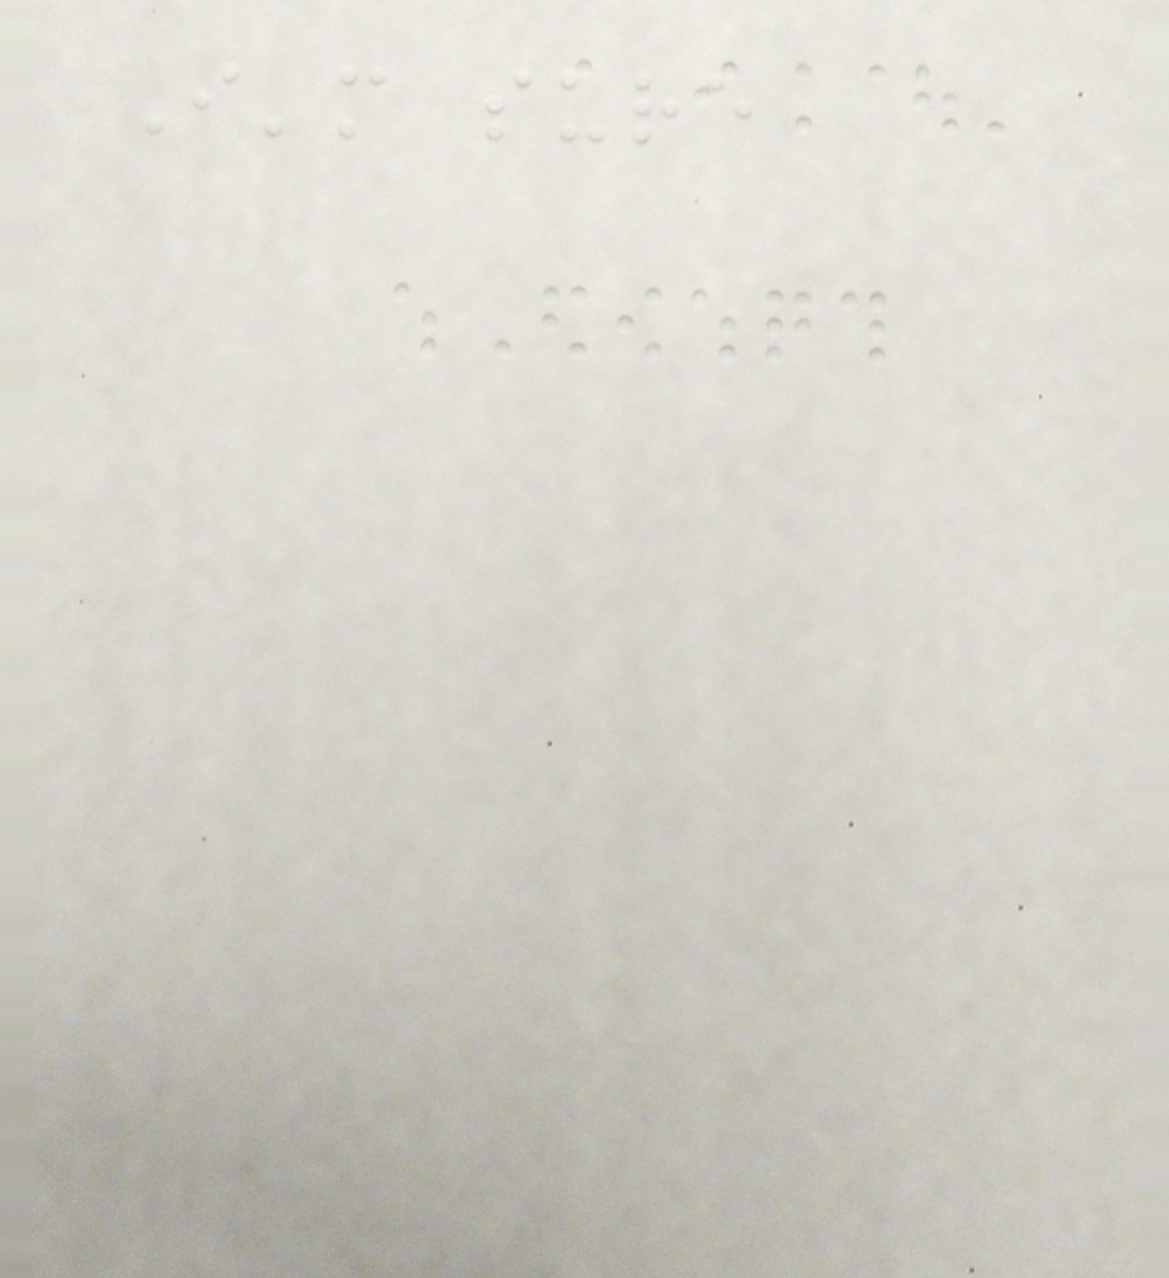I'm sure
